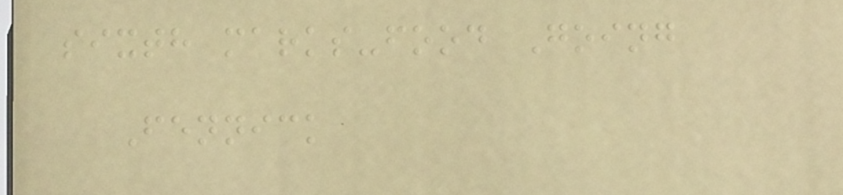sixth marks-food Going
Fennick
